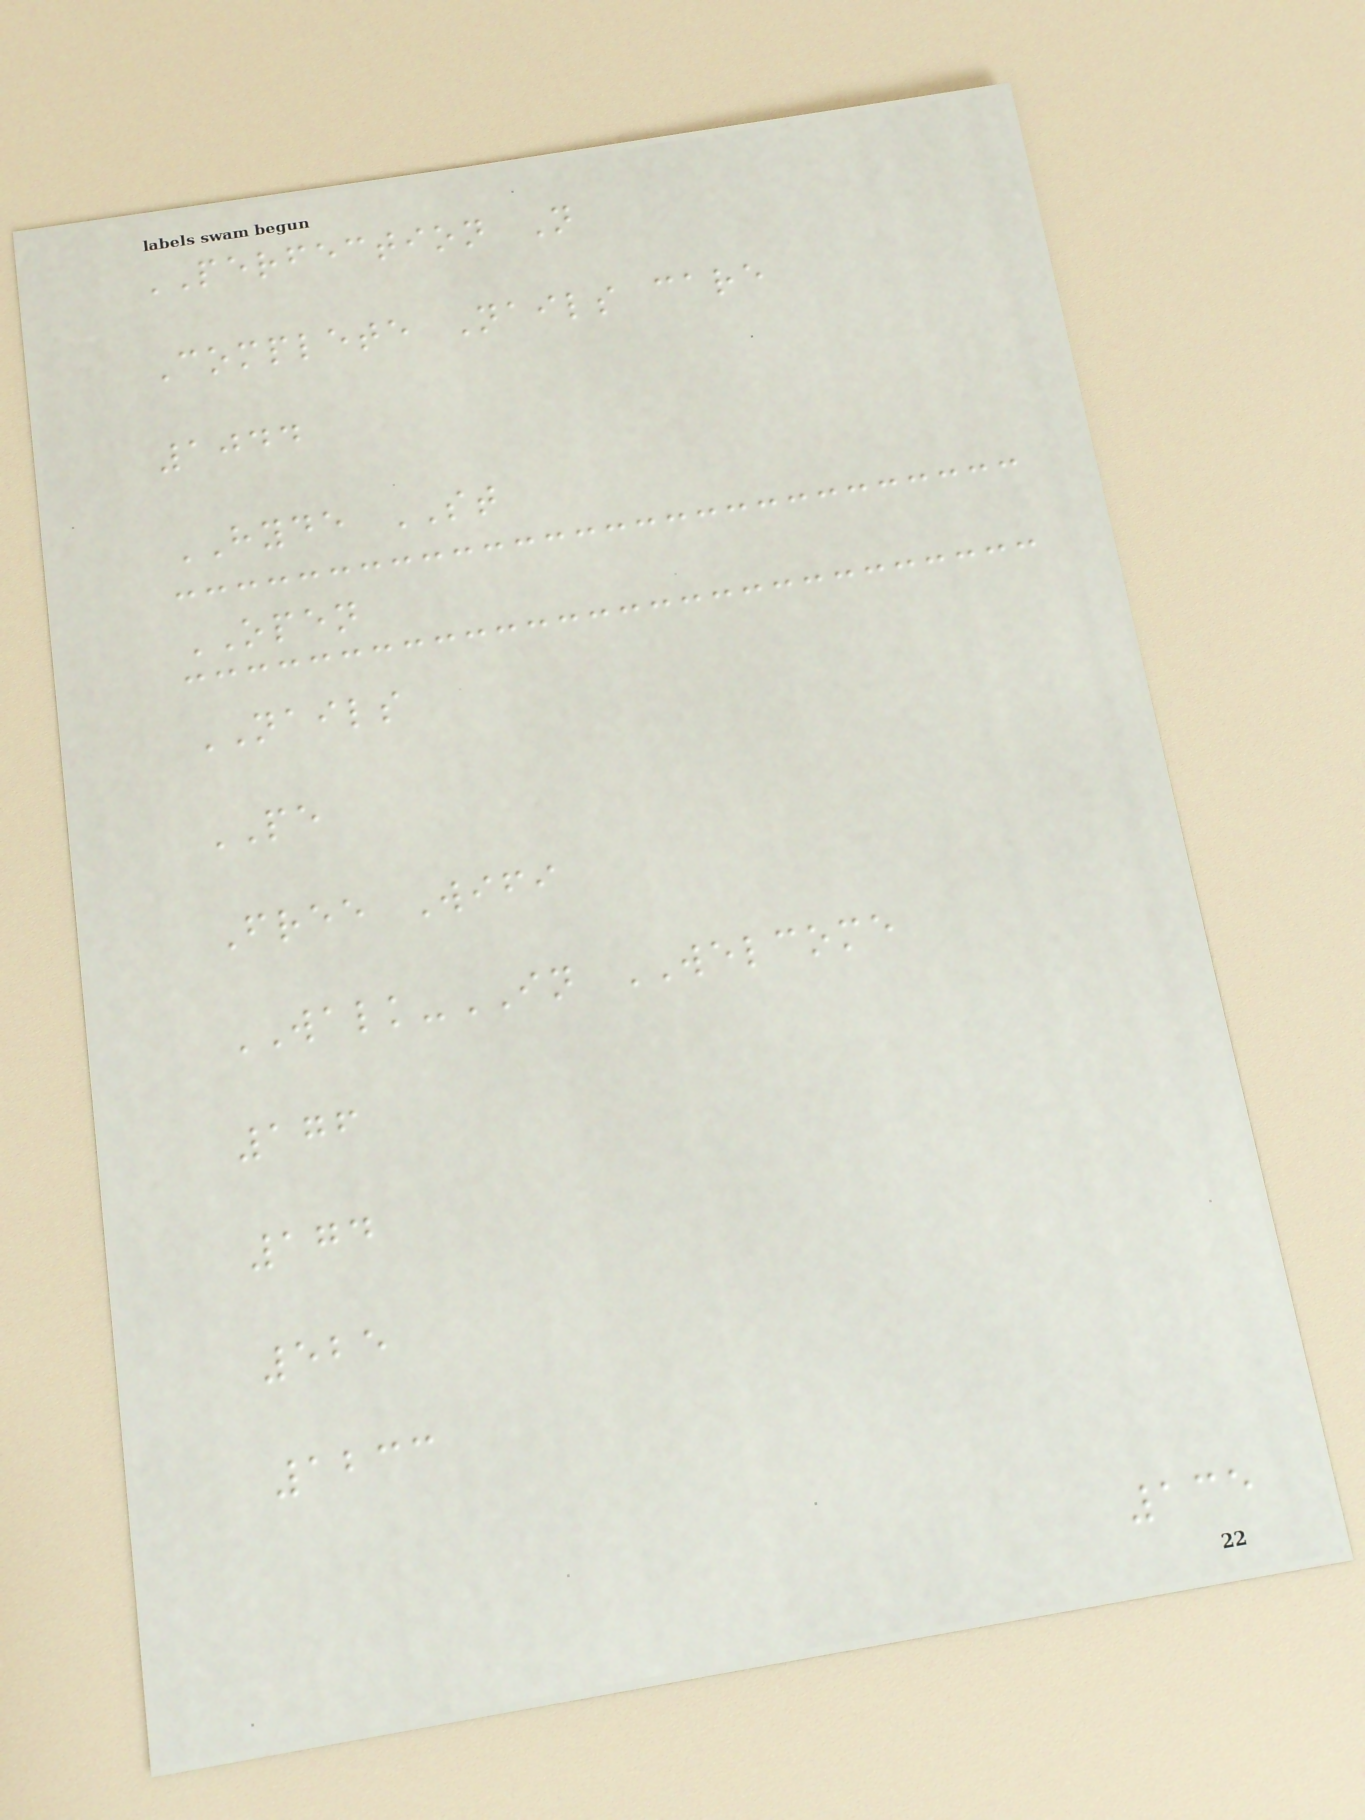PERFECTION N
Complete Nails care
1044
HYDE ST
OPEN
NAILS
PE
Free Wifi
WALK-IN WELCOME
176
174
525
1233
135
